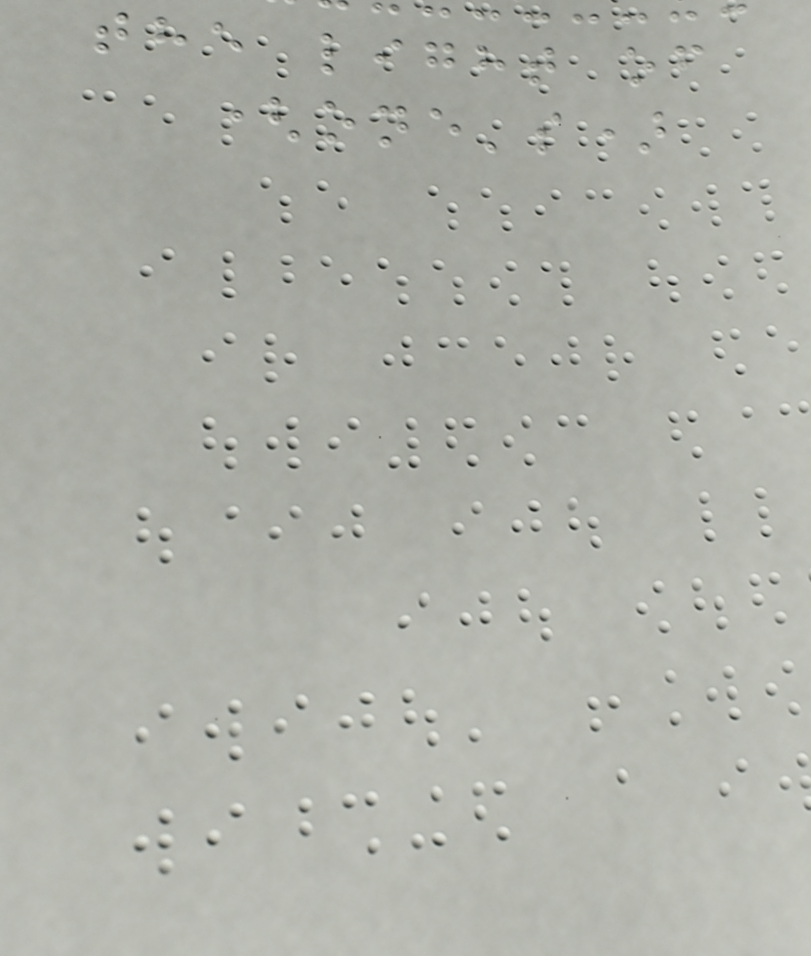the light of
(one's)
